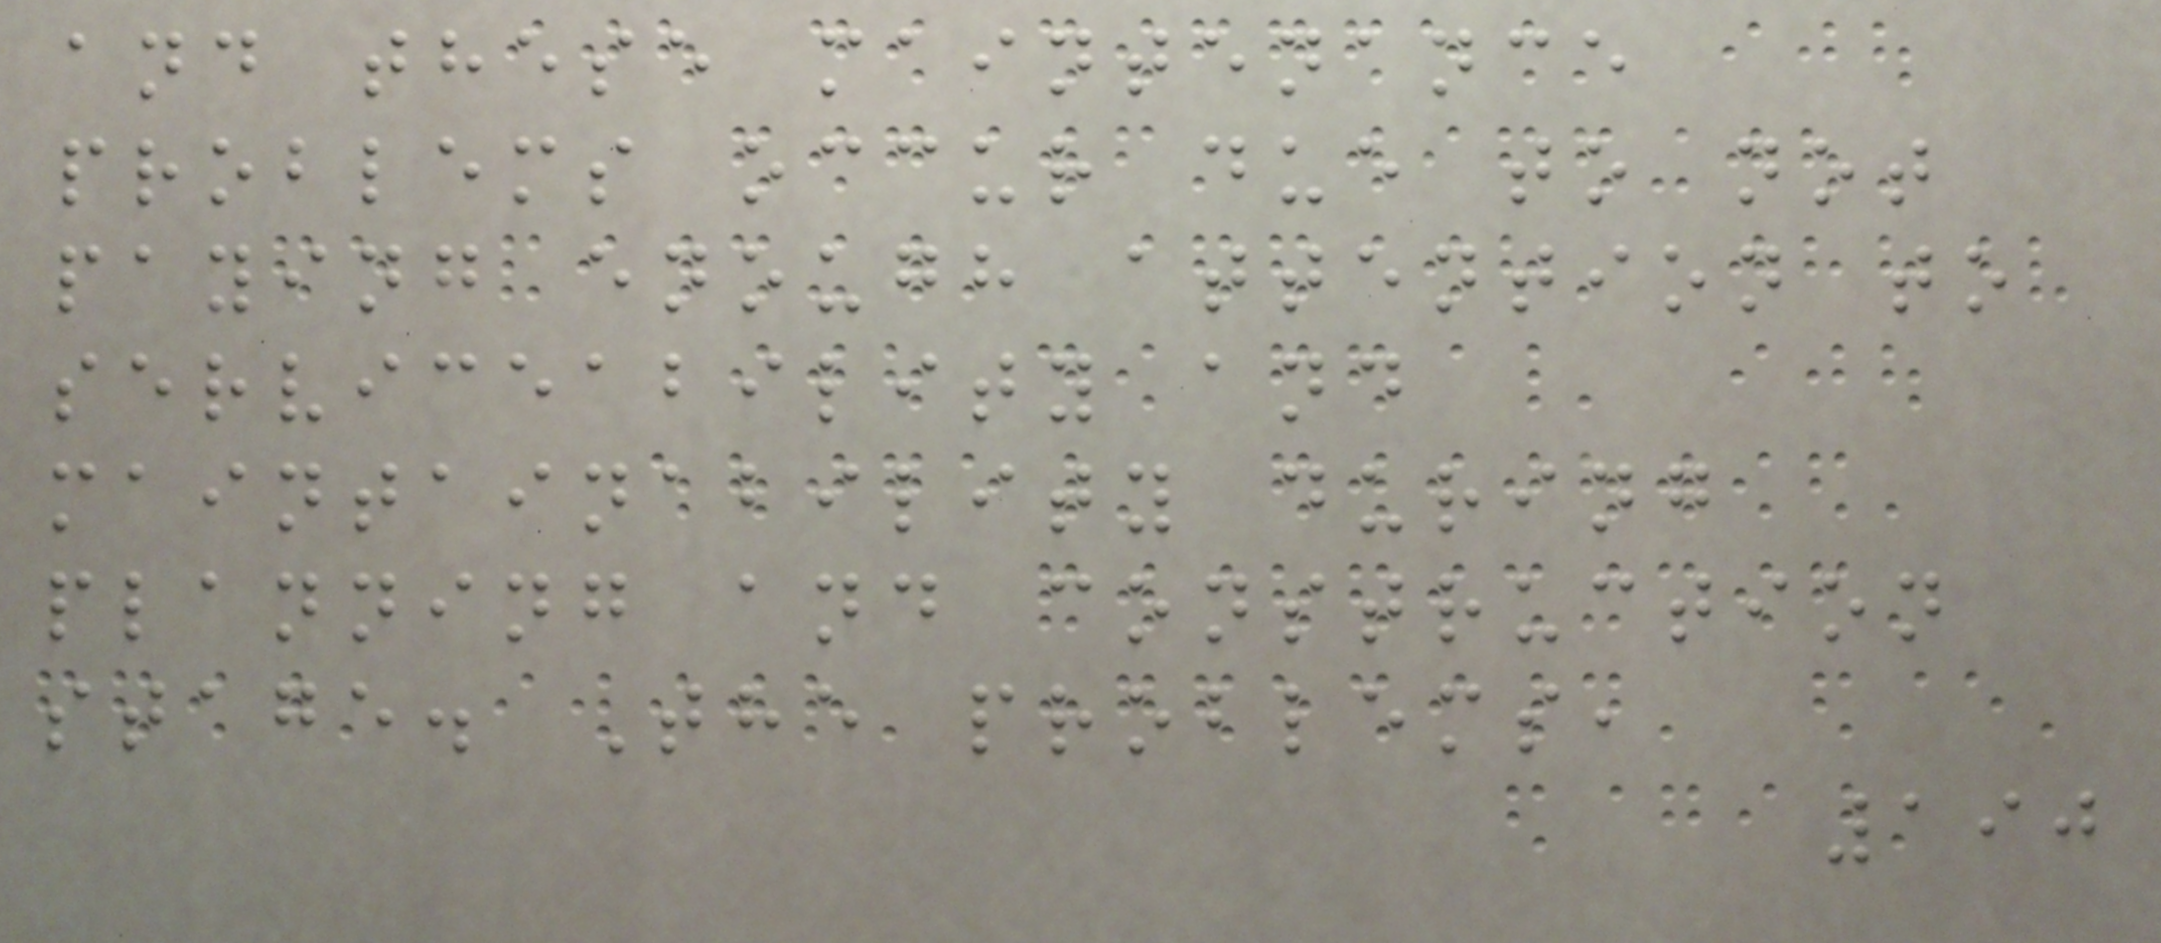and these maintenance
problems occur due to not
paying enough attention to
serviceability and
maintainability during
planning and construction
stage. The problems,
190
